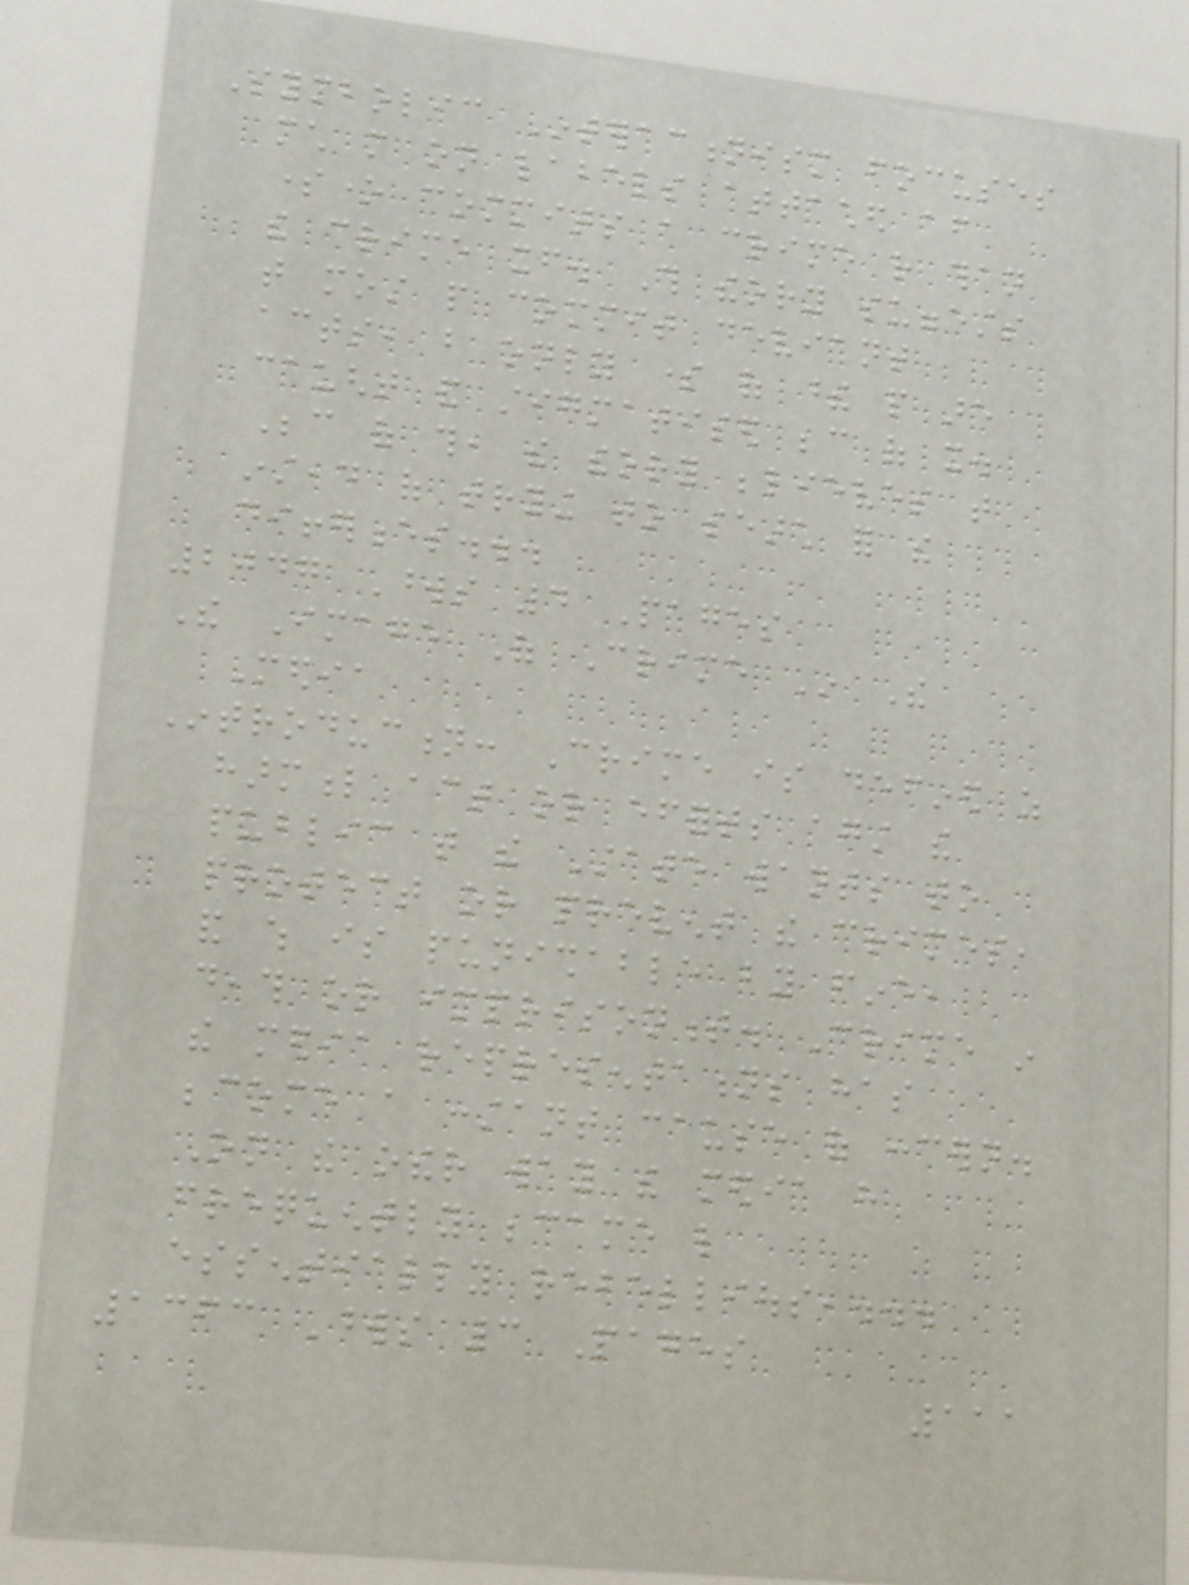Symbolic Interactionism focuses
much more on labels attached after
someone commits a crime rather than
the crime itself. This theory suggests
that most people commit deviant
acts, but only some of these people are
caught and stigmatised because of it.
Because of this, the theory believes that
instead of trying to search for the
differences...
2047 Words 4 Pages
The Image Of Crime In The
Media
Introduction: Crime is defined as
harmful act or efforts against the
public that the State wants to
protect or prevent the crimes,
and which is punishable by fine,
death or imprisonment. Crime in
the media representations has
become a constant cause of concern.
On the other way the media have
frequently became like
essentially rebellious,...
1363 Words 3 Pages
111
